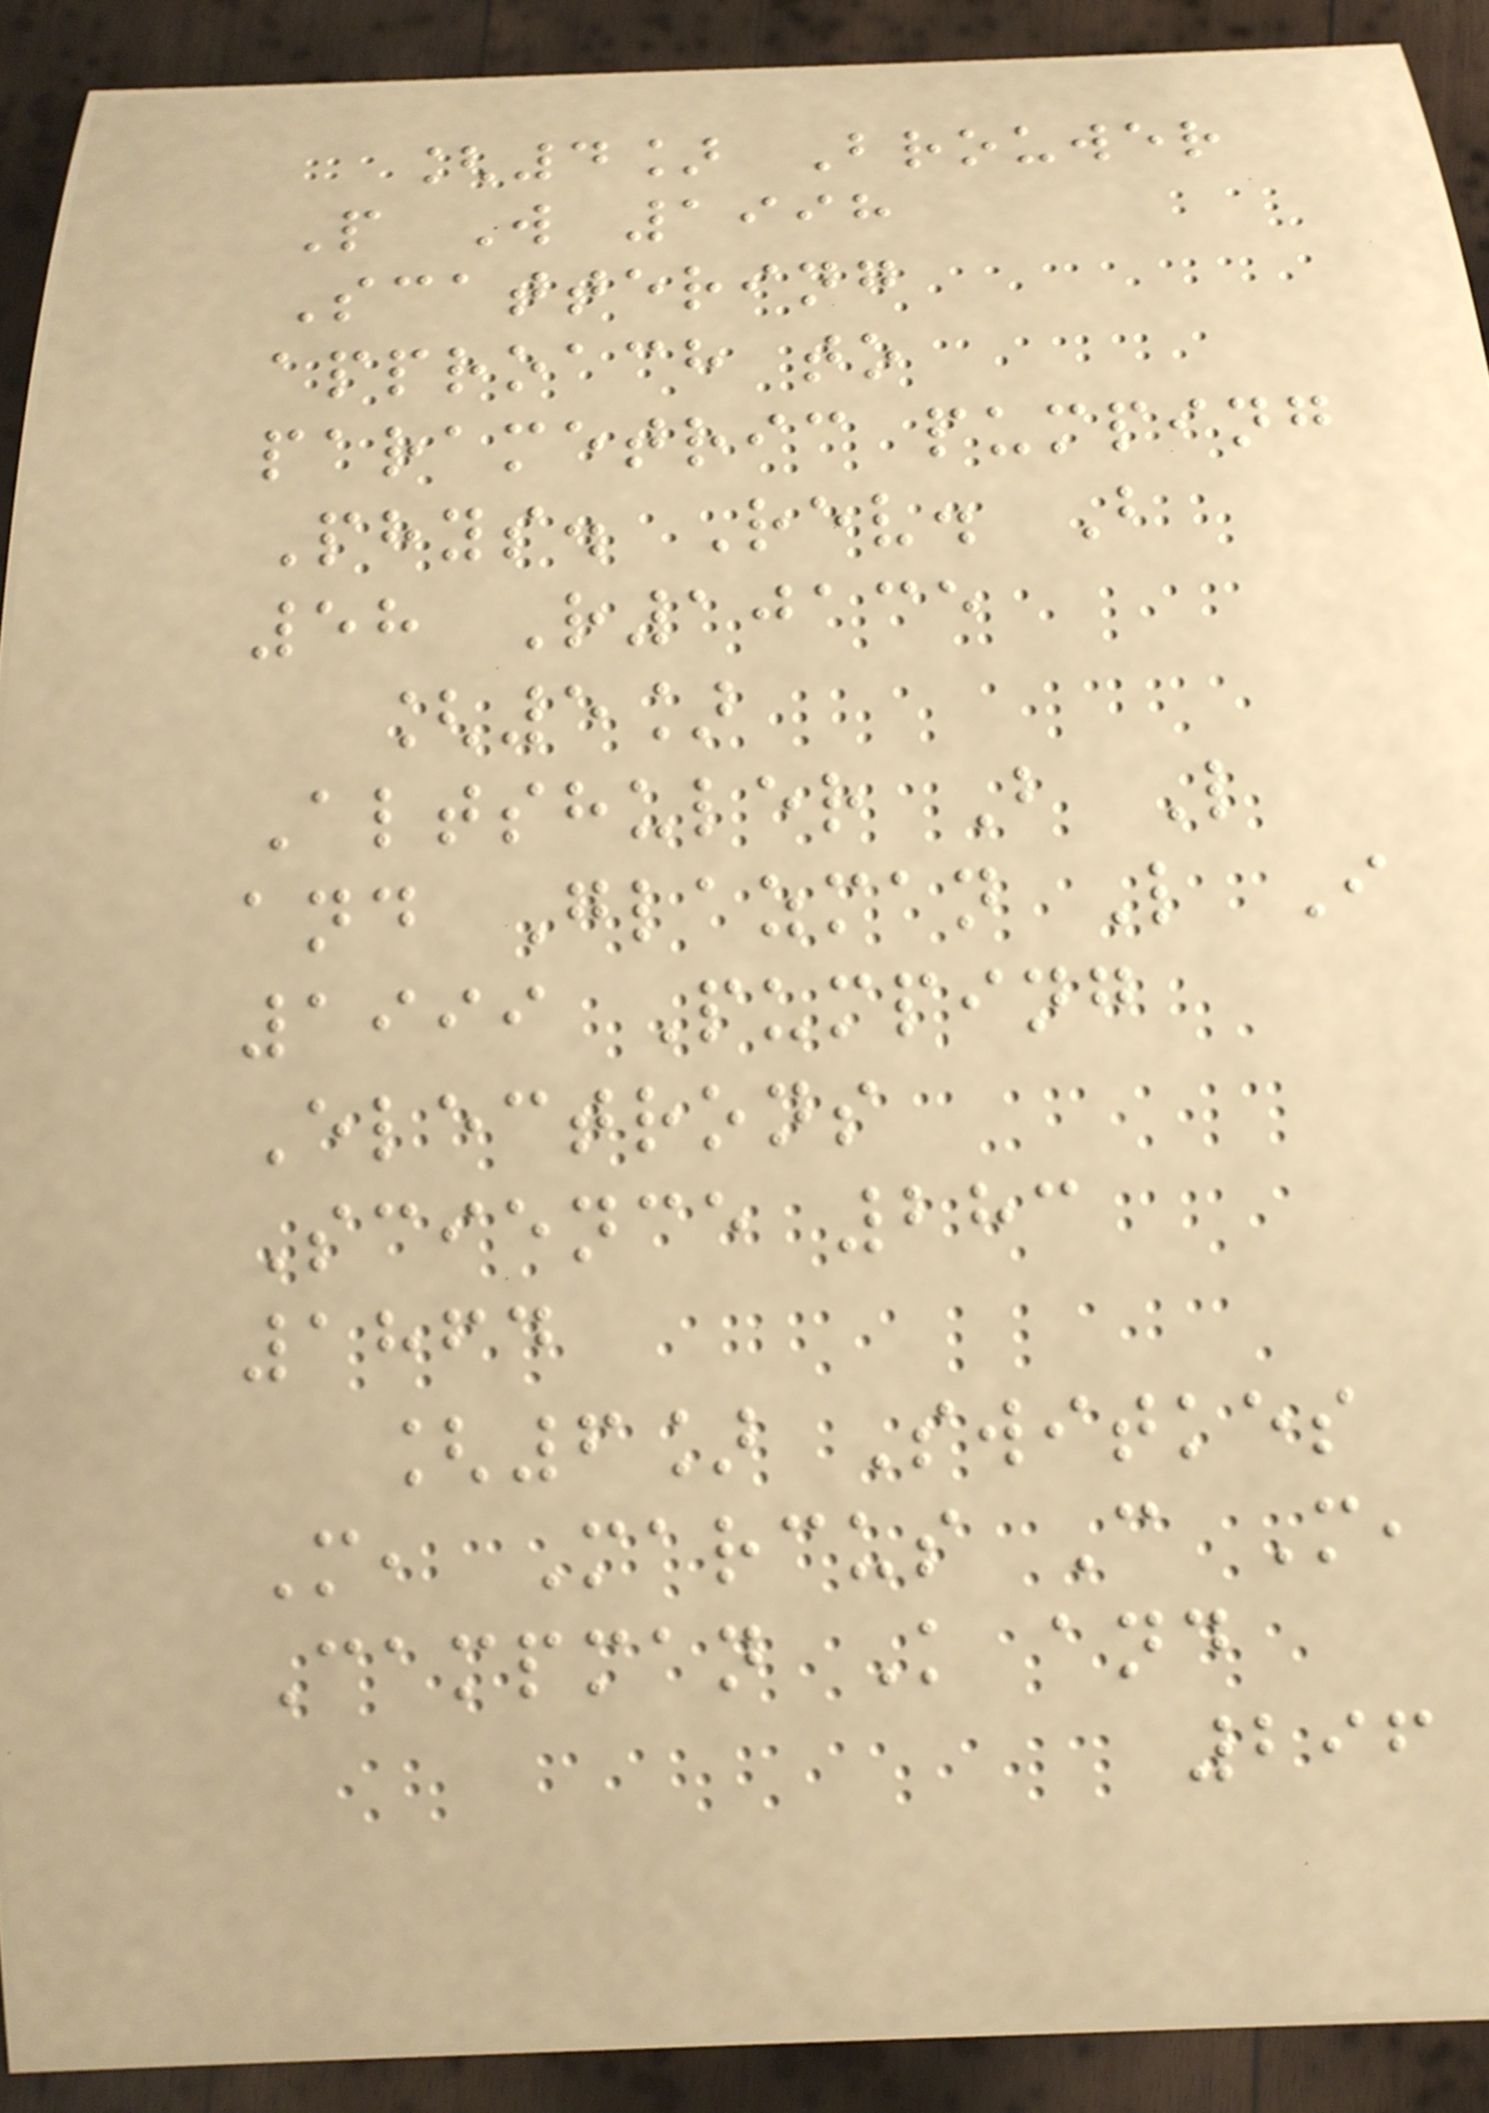[4] Brouwer
P W 1998
Scattering
approach to
parametric pumping
Phys. Rev. B
58 R10135
[5]
Altshuler B L
and Glazman L I
1999 Pumping
Electrons
Science 283
1864
[6] Switkes
M, Marcus C M,
Campman K and
296
